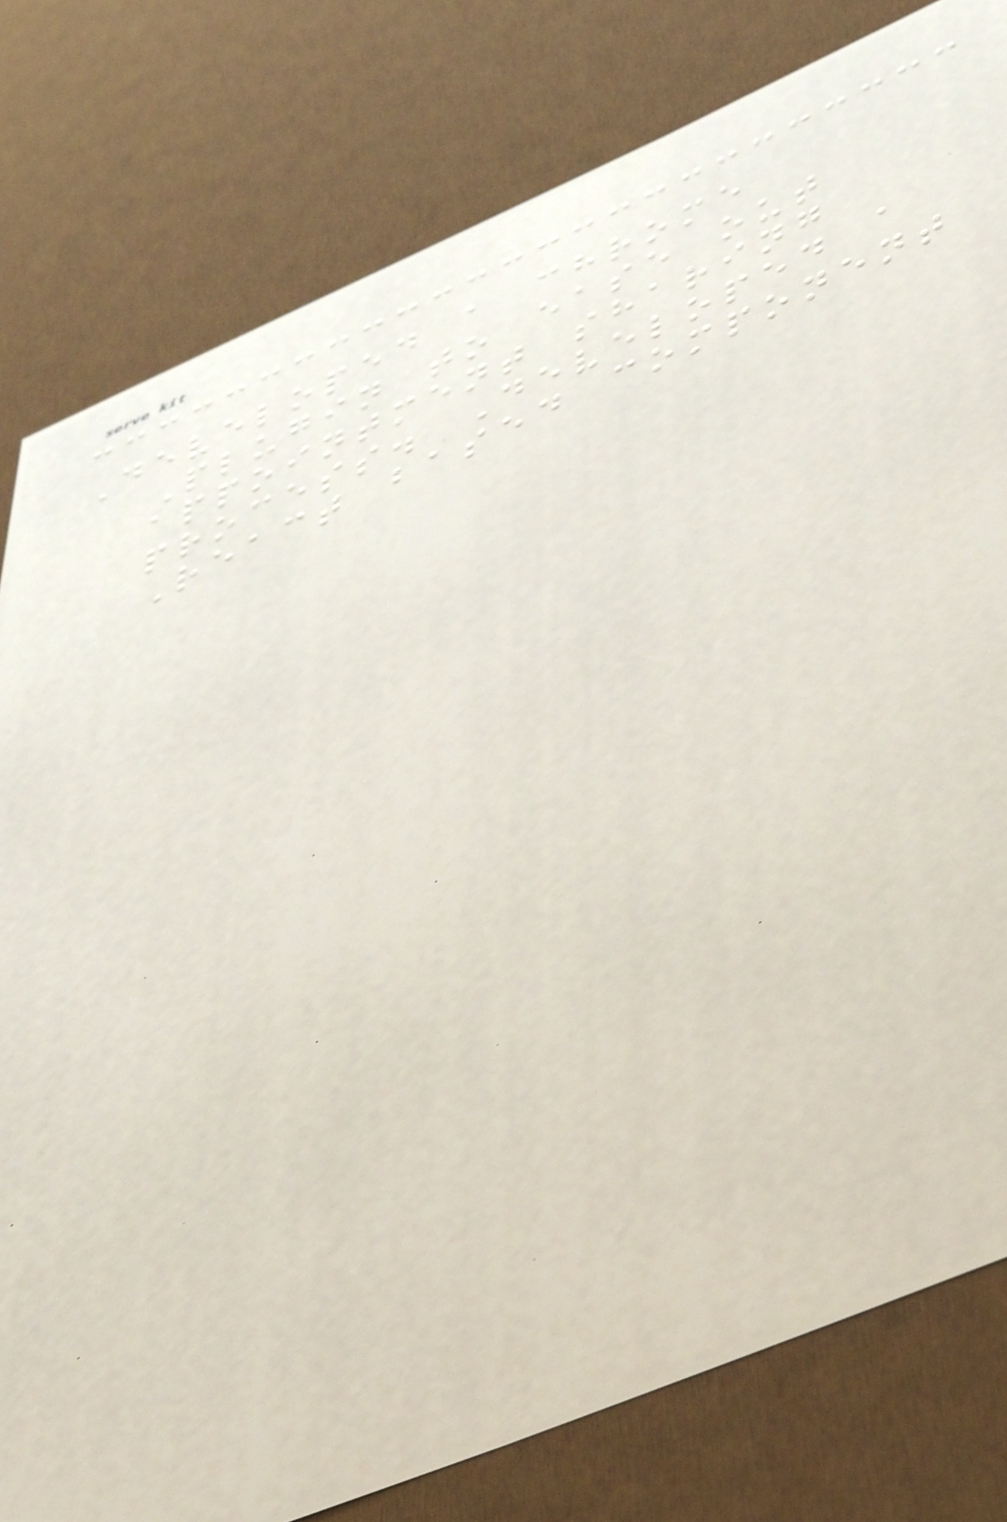Developed a chrome
Plugin to ease out
appointment sharing
process. Developed a
React based component
